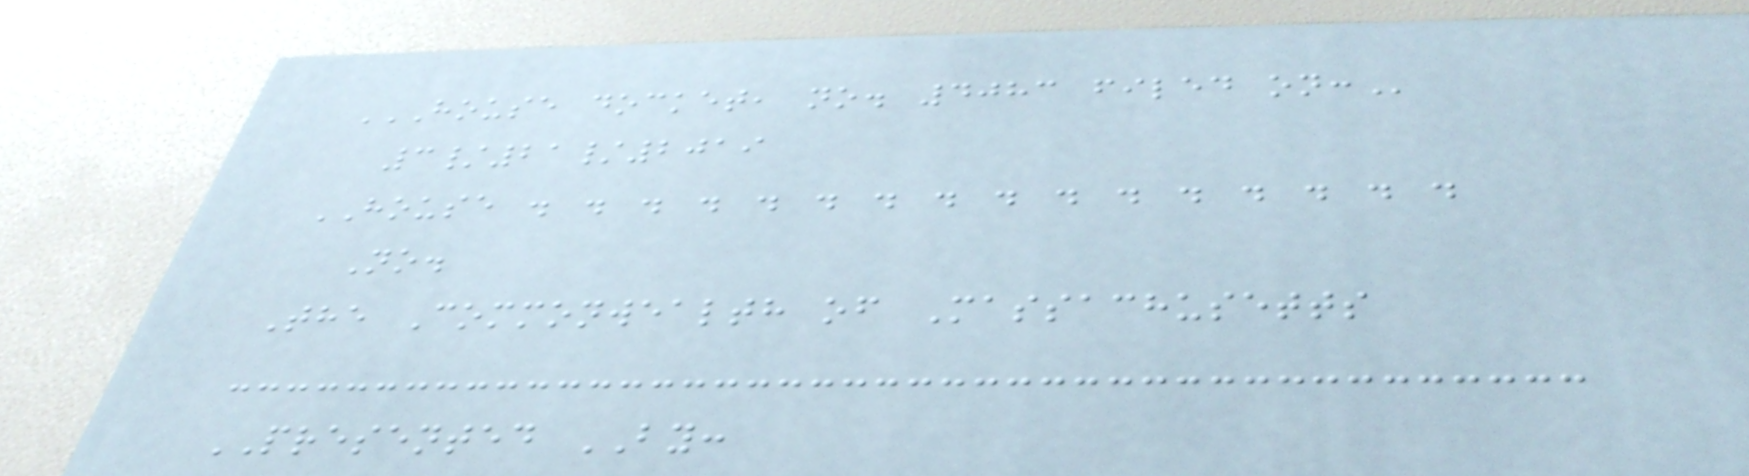HOUSE DOCKET, NO. 4083 FILED ON:
3/21/2019
HOUSE . . . . . . . . . . . . . . . .
No.
The Commonwealth of Massachusetts
PRESENTED BY:
